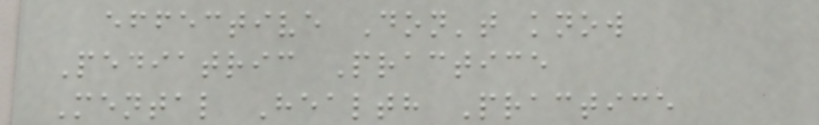effective Don't know
Pediatric Practice
Mental Health Practice
